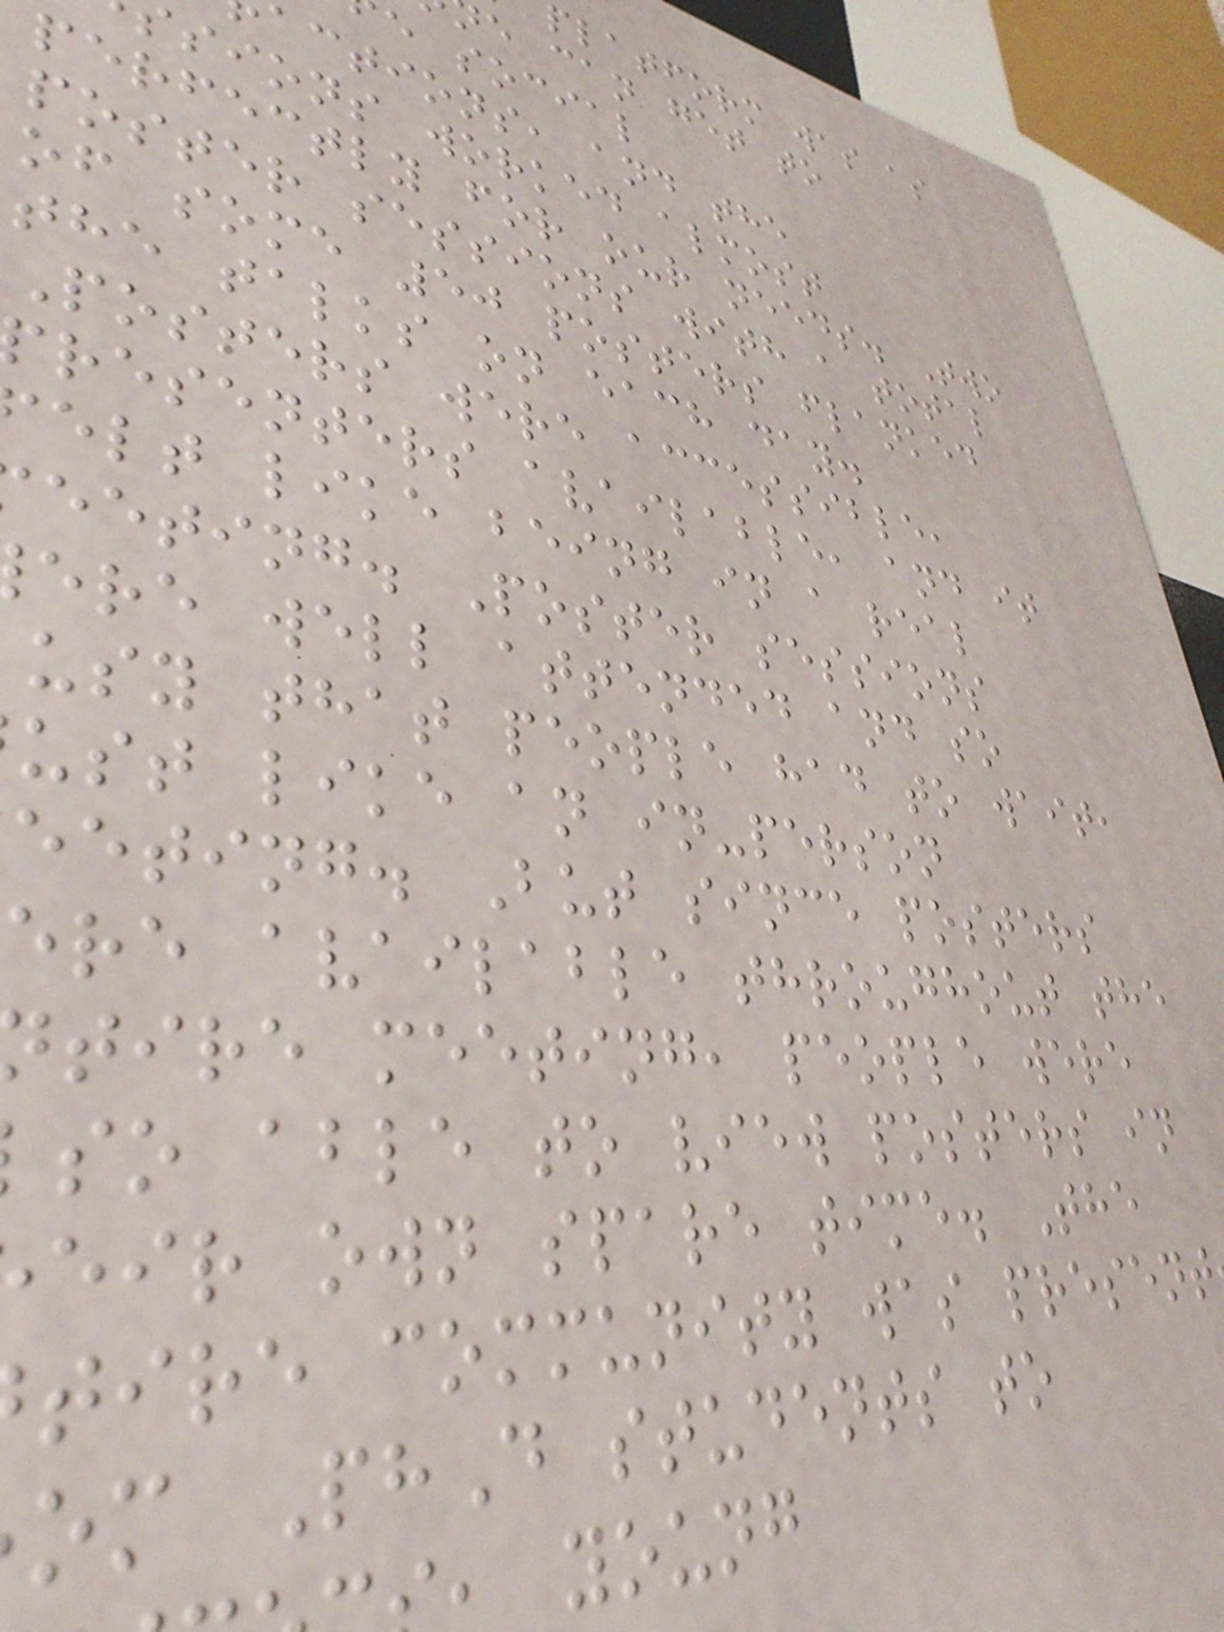platform was as
e can get to
e social
actions, and the
sions worked almost
perfectly for our needs. Two
poster sessions with a total
of some 50 posters flanked
the talks on each day.
Posters were accessible,
resenters available, and it
elt like being in a real
eeting. Poster sessions
ere well attended and so
usy that people had to wait,
ust like an in-person
eeting. But since posters
ere available throughout the
tire meeting, people were
so able to view posters in
eir own spare time. The
tire community was present
om PhD students to
young
